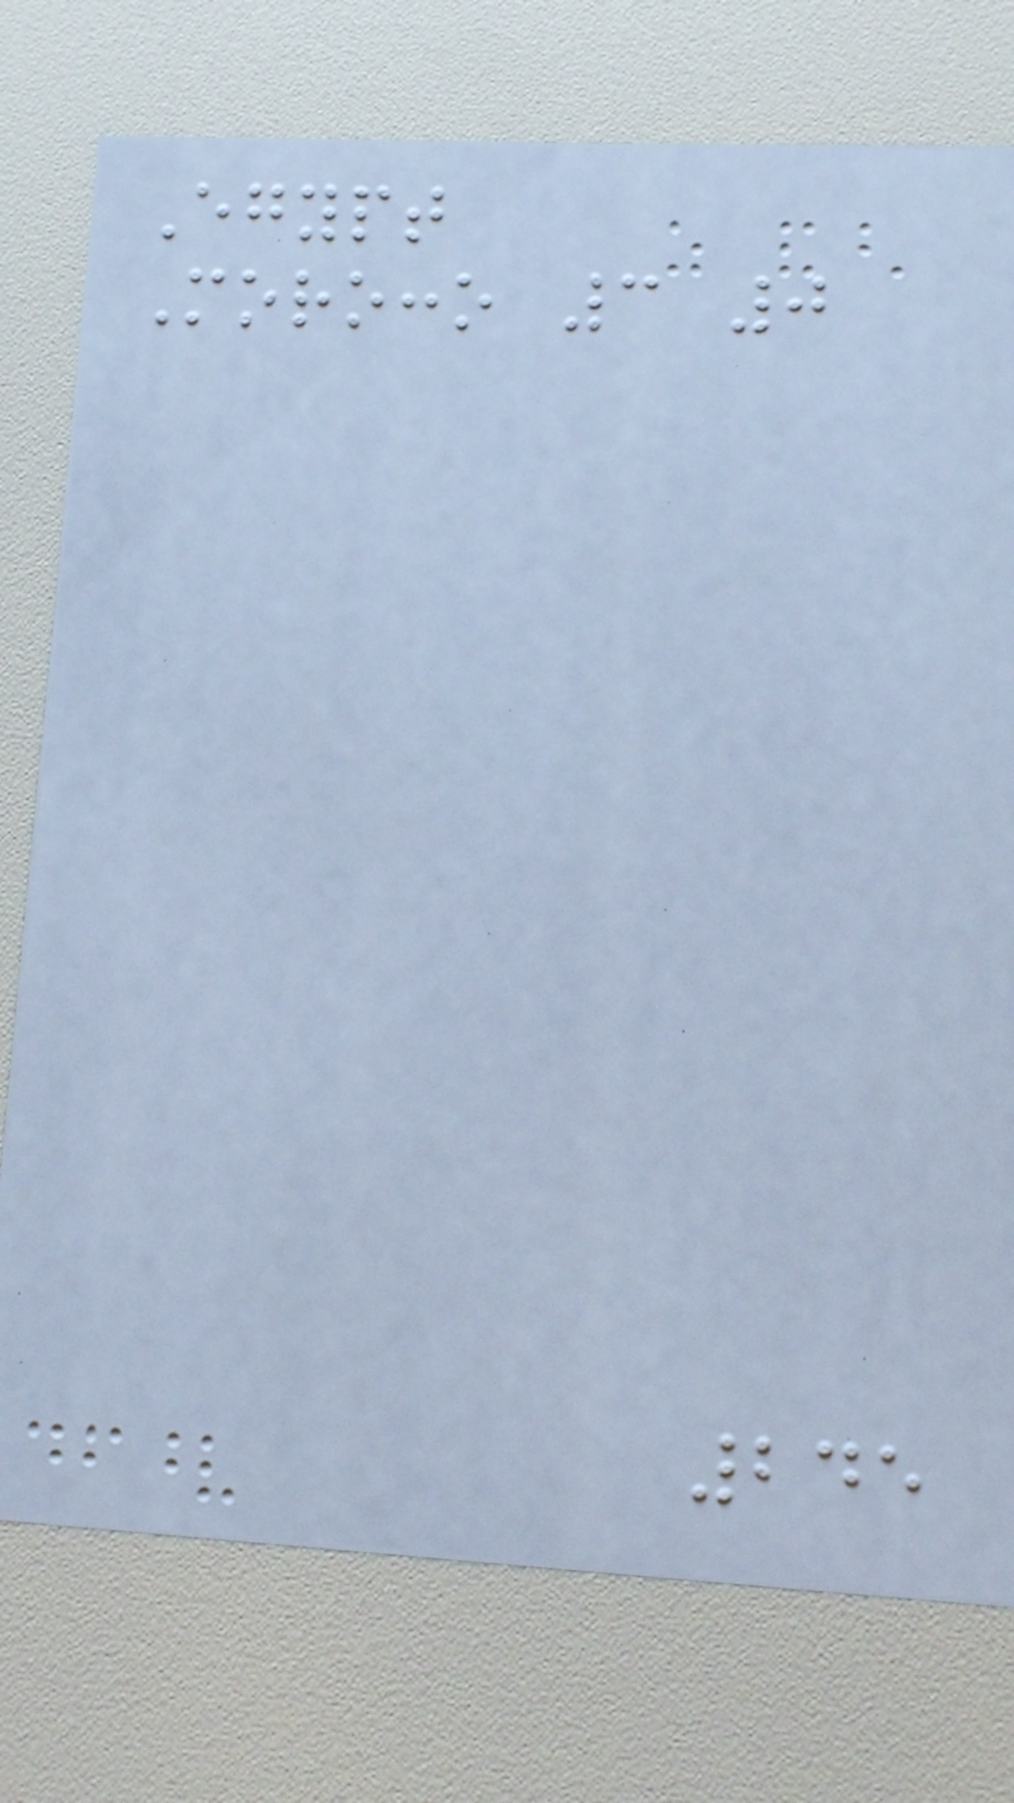Egypt
Morocco 3 0
245
